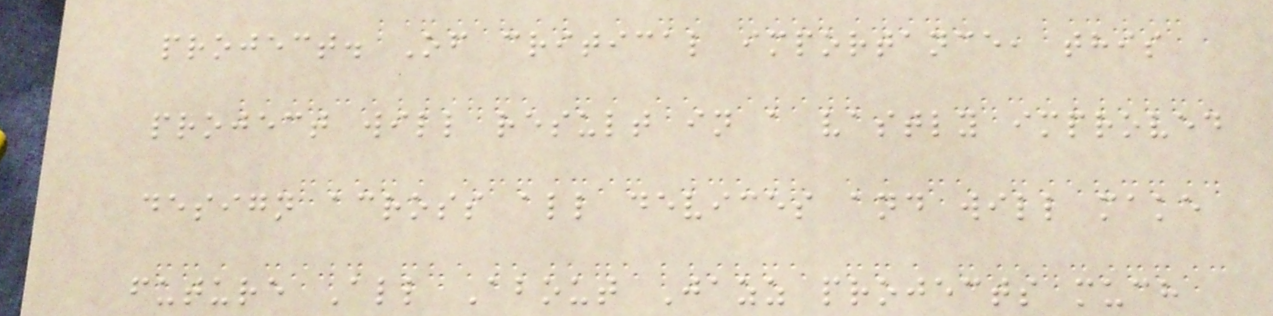project. Of critical importance, this
project will result in a vastly improved
design across all devices and will make
future All About Jazz projects much
